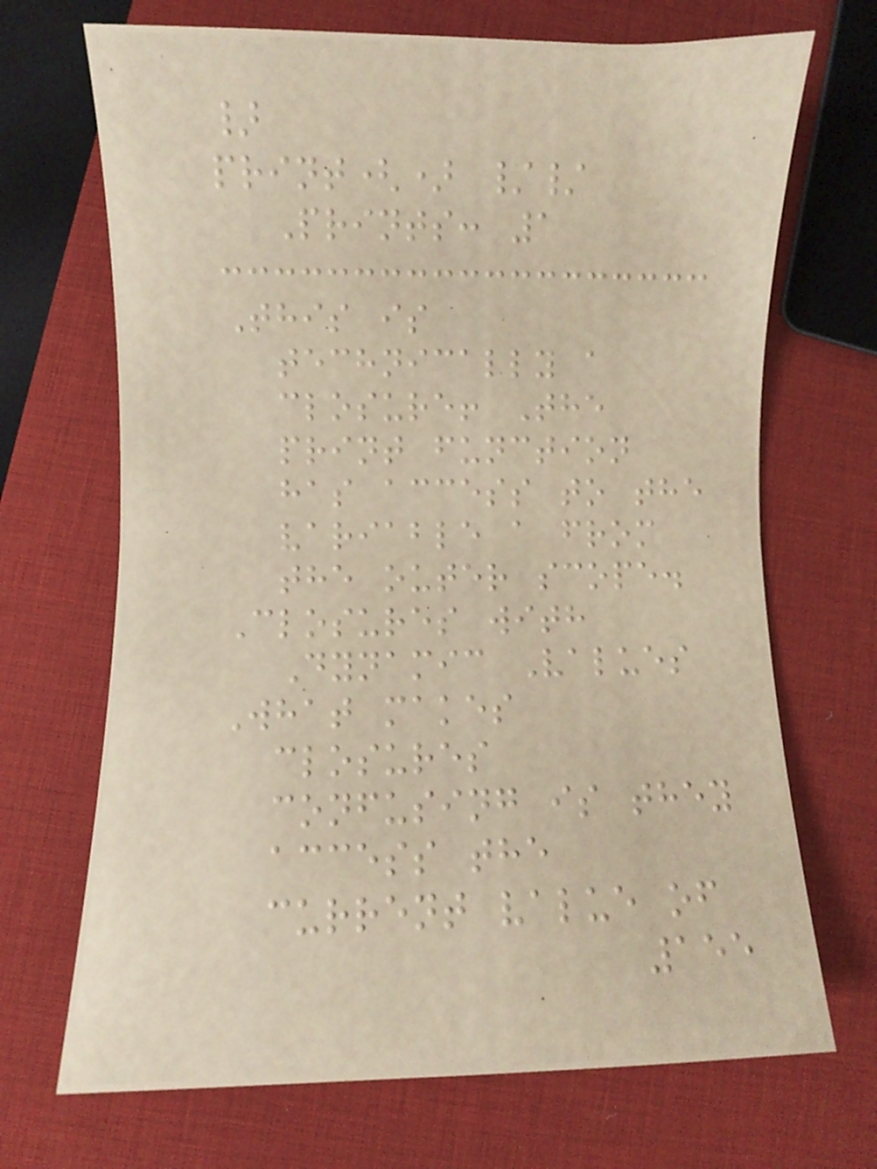}
print() //
Prints: 1
This is
technically a
closure! The
print function
has access to the
variable a from
the outer scope.
Closures with
Dynamic Values
What makes
closures
confusing is they
access the
current value of
155
